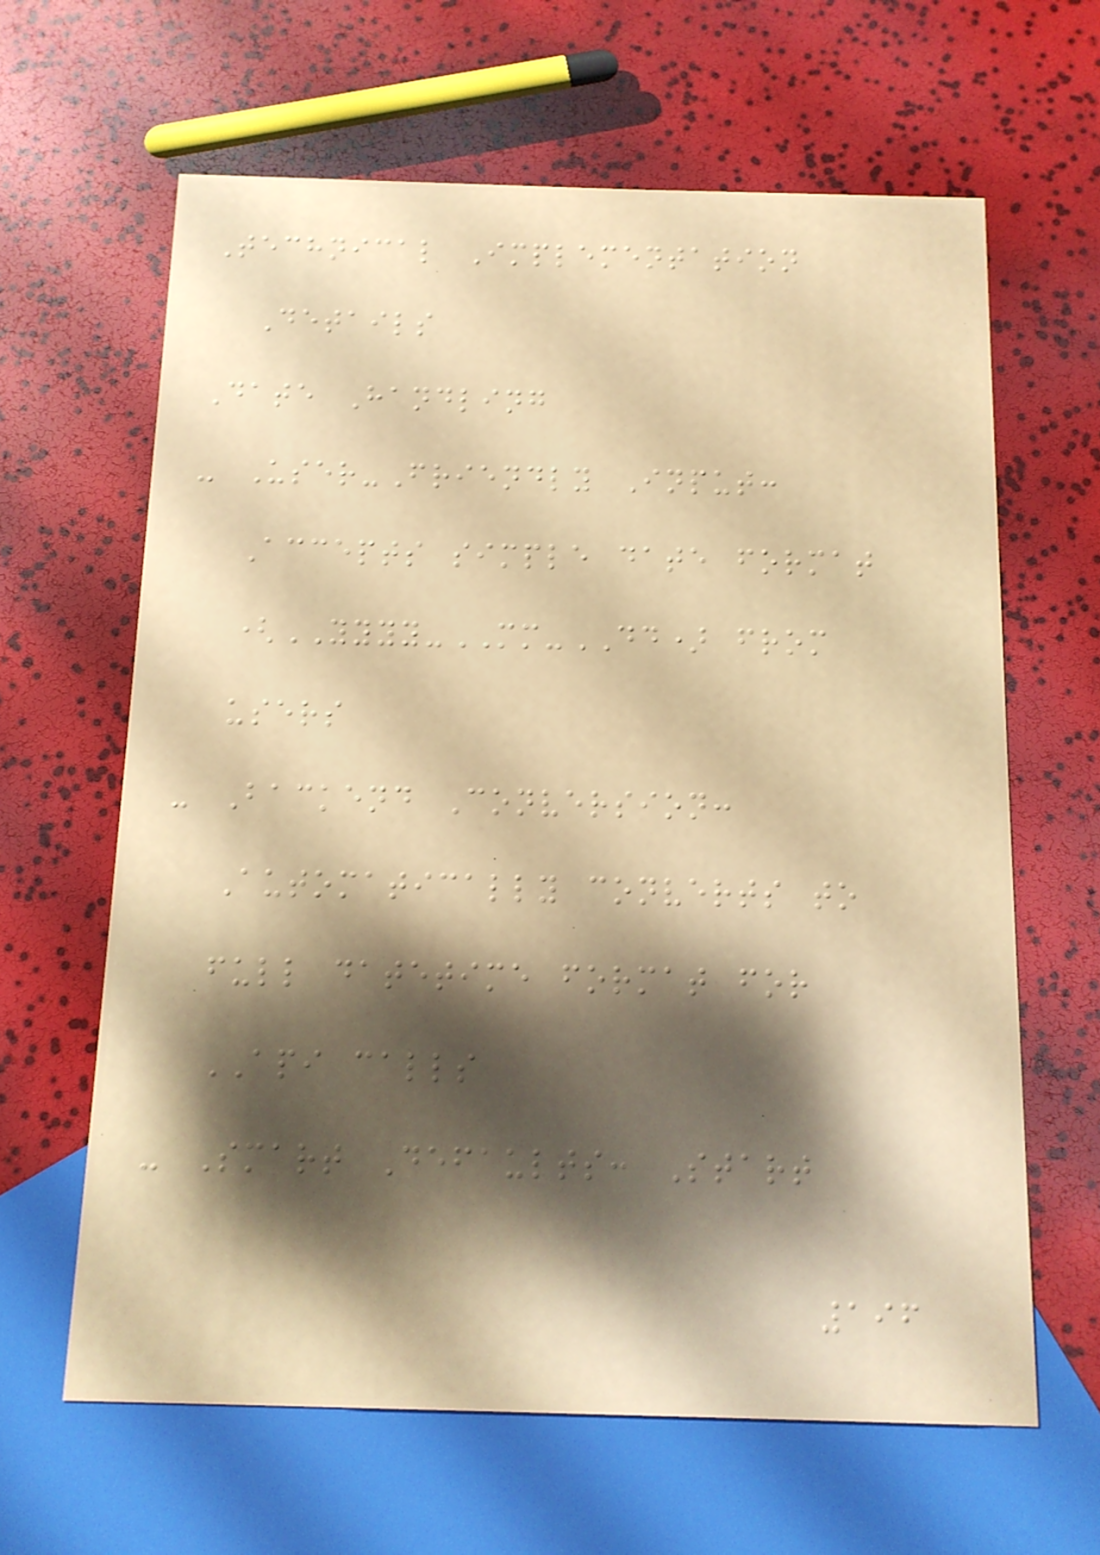Technical Implementation
Details
Date Handling
- User-Friendly Input:
Accepts simple date format
(YYYY-MM-DD) from
users
- Backend Conversion:
Automatically converts to
full datetime format for
API calls
- Smart Defaults: Start
196
